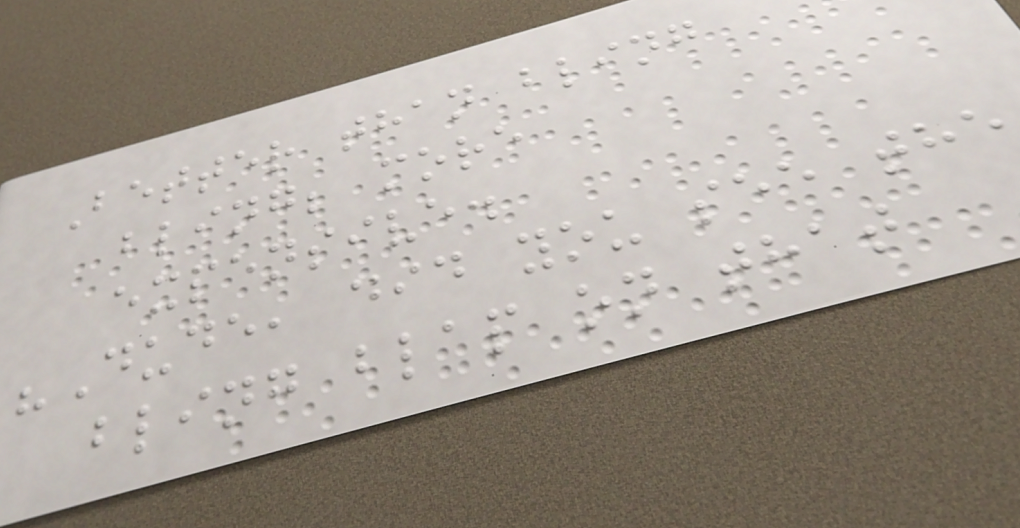Better than bling
bling; more
expensive.
"Dude, did you see the
bling blap on that
